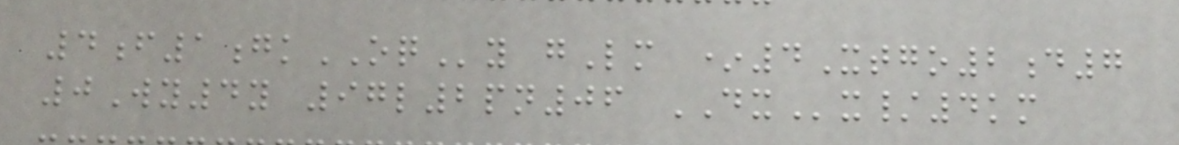4f1gkOQy gLm *4Xtgo2d7
0Wy4y 97l2pn06 DXx/4km
